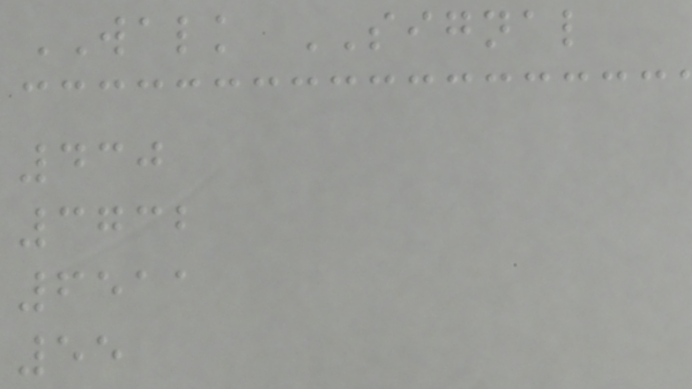WALK SIGNAL
430
3732
6511
55
